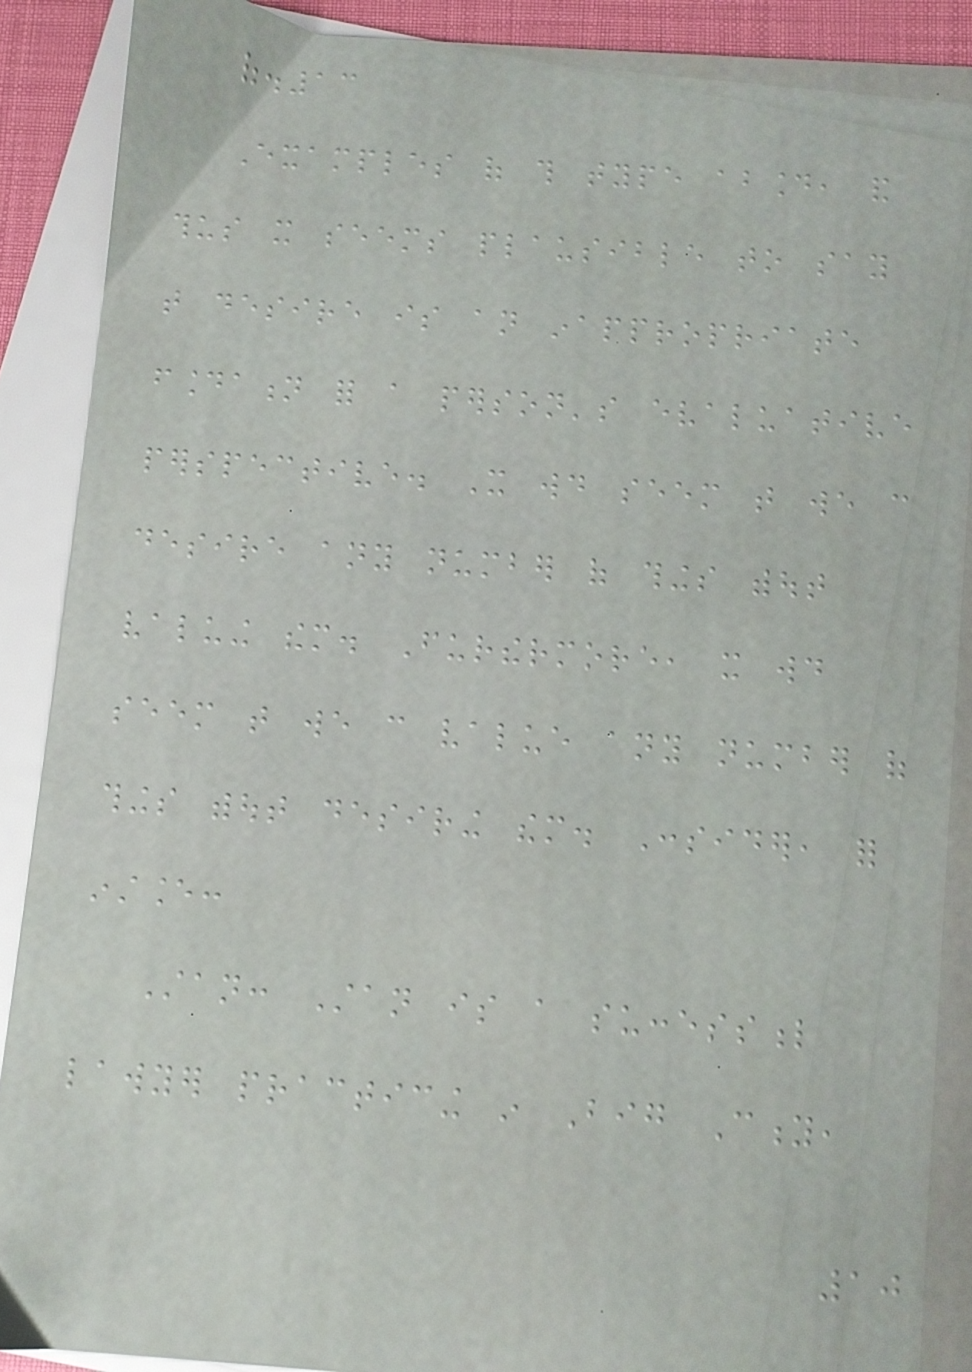of.13
Examples of this type abound, and
thus it seems plausible to say
that desire is an inappropriate
foundation for a person's evaluative
perspective. It would seem that we can
desire any number of things without
valuing them. Furthermore, it would
seem that we can value any number of
things without desiring them. Consider, for
instance:
Stan: Stan is a successful
lawyer practicing in Big City,
10
